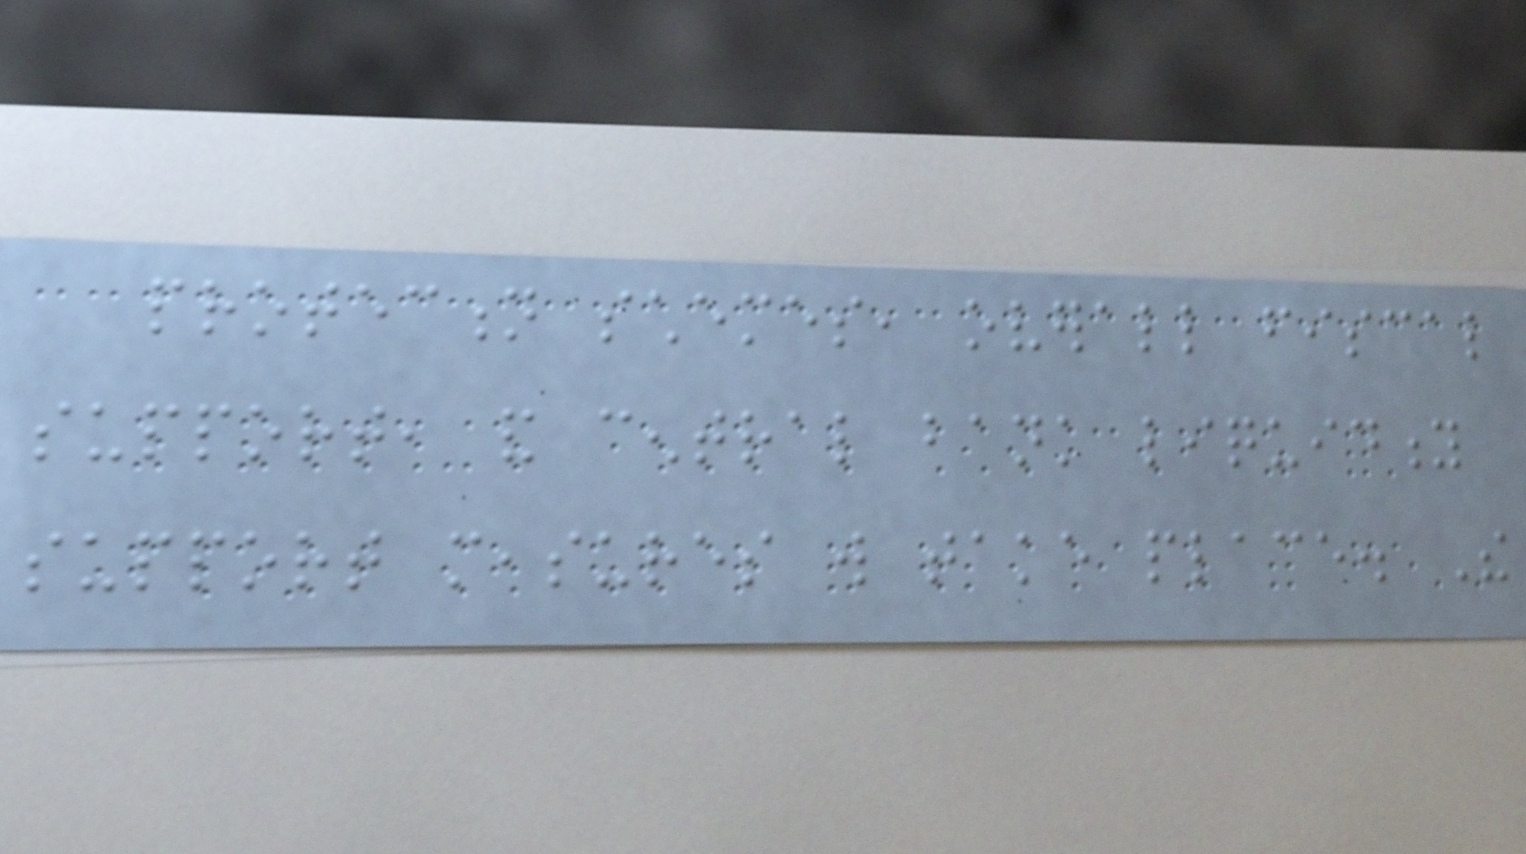protection schemes, overall fiscal
support, and central bank liquidity
support measures will take place. The
